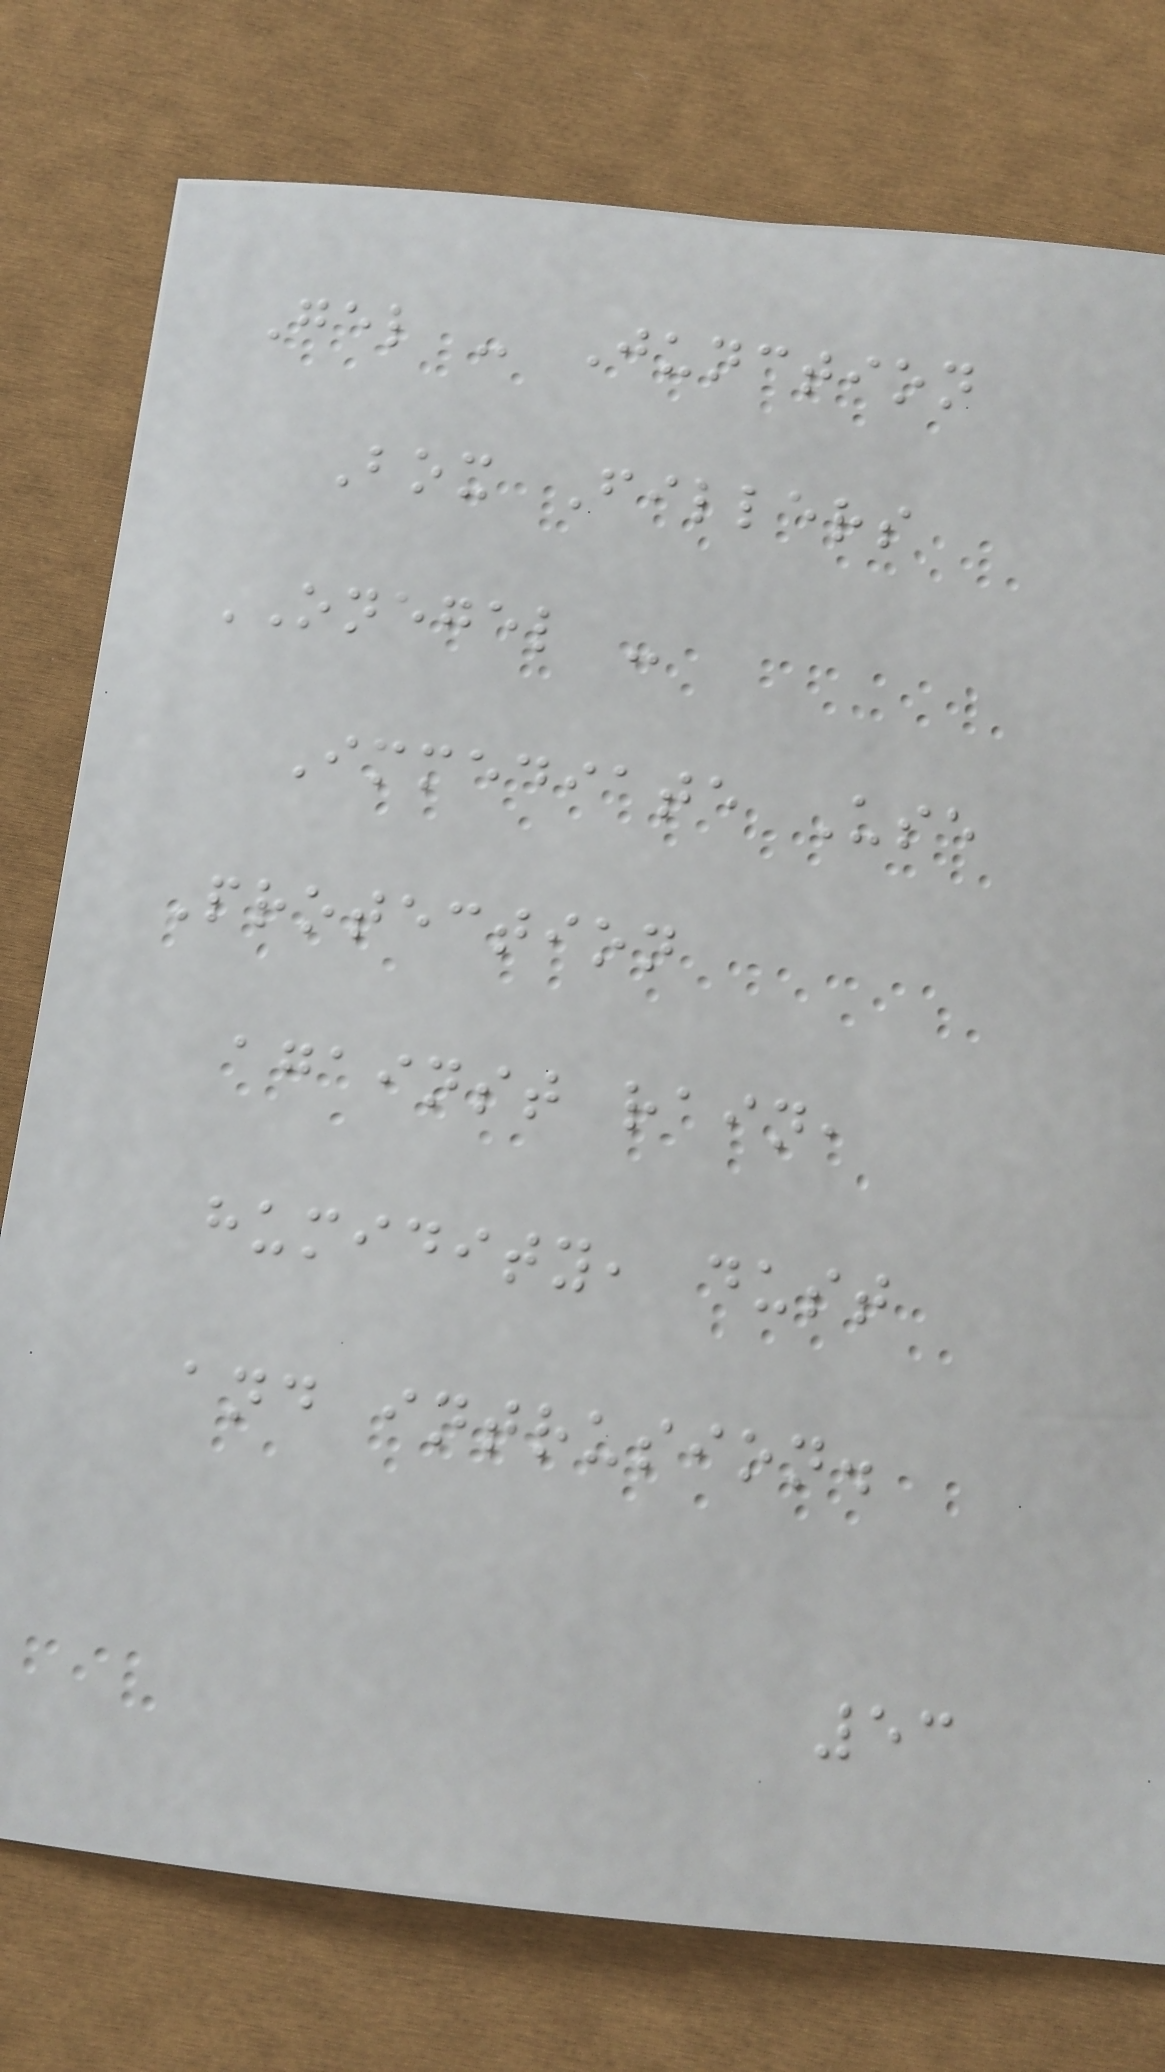Gel - Junction
Box Fillers
ONEGEL -
Immediate Use
Protection
against rain,
humidity, dust
and intrusion.
53
